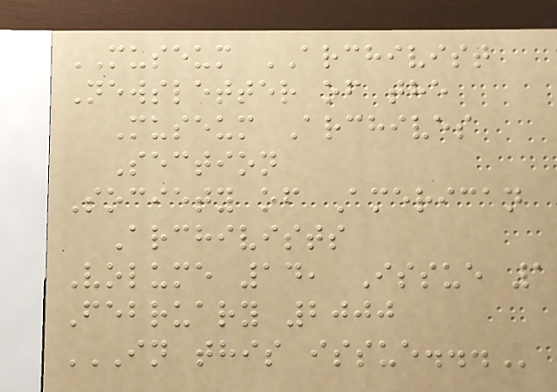MUSEUM ARCHIVIST
Newsletter of the
Museum Archives
Section
Society of American
Archivists
Volume 14, Issue 1
February 2000
IN THIS ISSUE...
